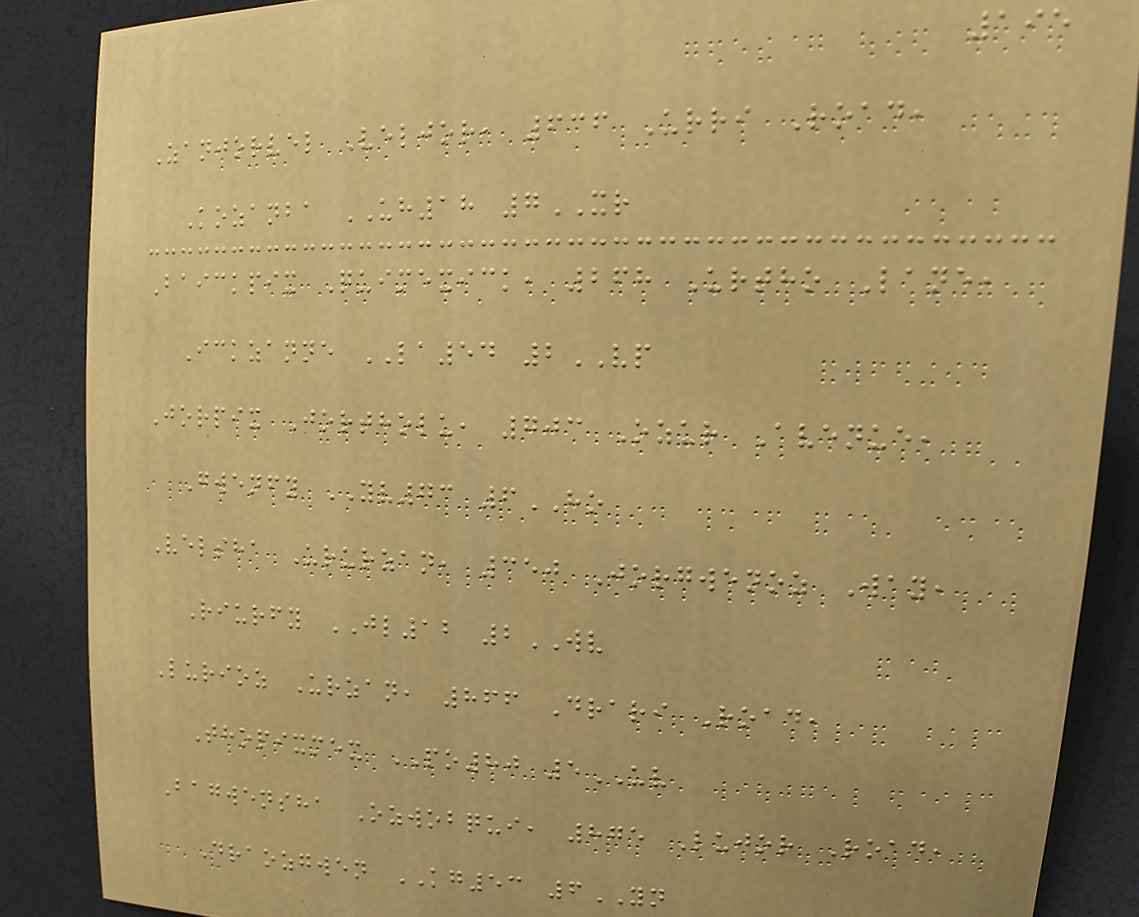195
Zanjorvel Veljor, 636 Urri Road,
Kozanba UH18 7XR
Baickpix Quimexick, 268 Urtho Lane,
Ickzanne LA54 2VP
Jorpix Jortholu, 703 Ozur Avenue,
Gwenfy YV73 6HO
Velsha Ururzan, 350 Jorgwenoz Way,
Riurfy JL12 2WV
Lurioz Urzan, 866 Drari Road,
Thopixmex PO80 5UV
Bagwensha Ozwobqui, 875 Lujor Road,
Draozgwen KG53 6YN
